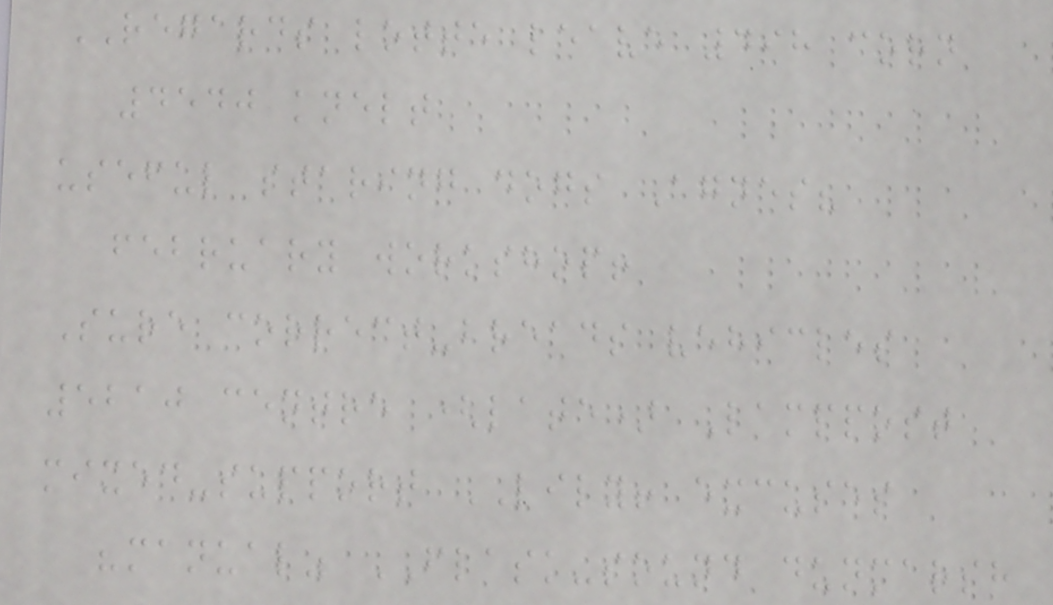REGARDS lotte leave 498 corn
4540 knelt
useful staring dogs Agnes?
february workshop!
Sure correct-breads vehicles
5210 centre (late) Lamppost
mixed-support LILY! excuses
"manual" FLASK-sound dunmarsh
